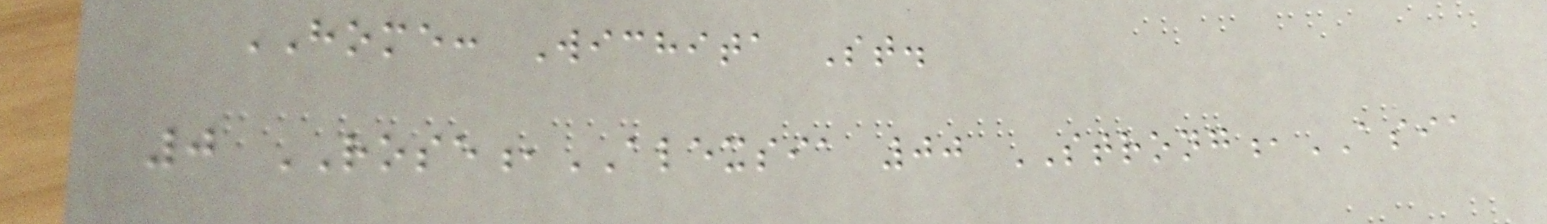HOME: Wichita St.
0 ROSE,ALEXSIA 00 STRONG,ASIA
